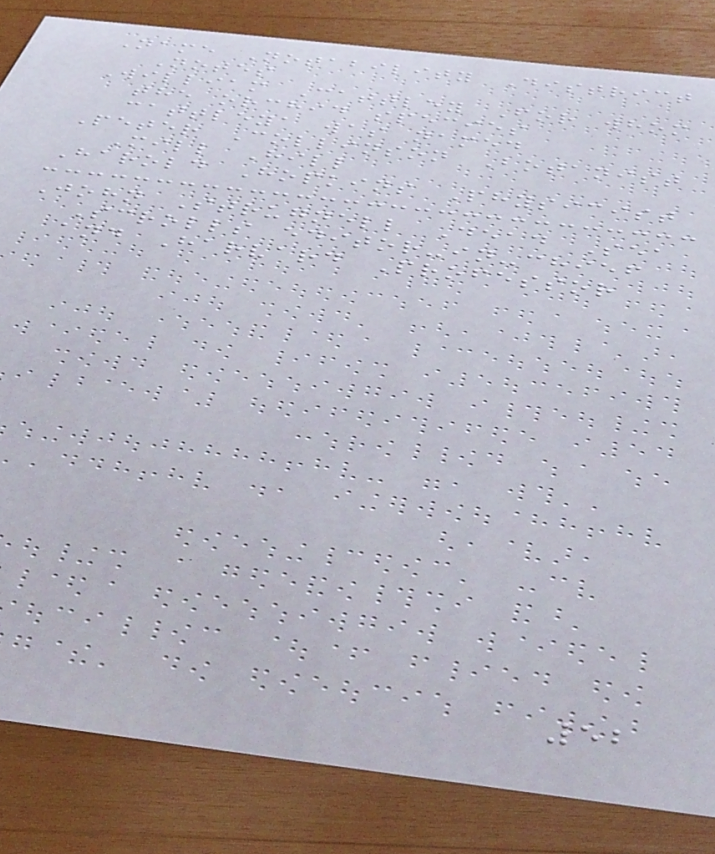Name Notability District
Notes
William Cattley For whom
the orchid species
cattleya was named
Peter Collinson Botanist
Mill Hill
Harold Hopkins Physicist
John Strugnell Dead Sea
Scrolls editor-in-chief
and Harvard Professor
52
